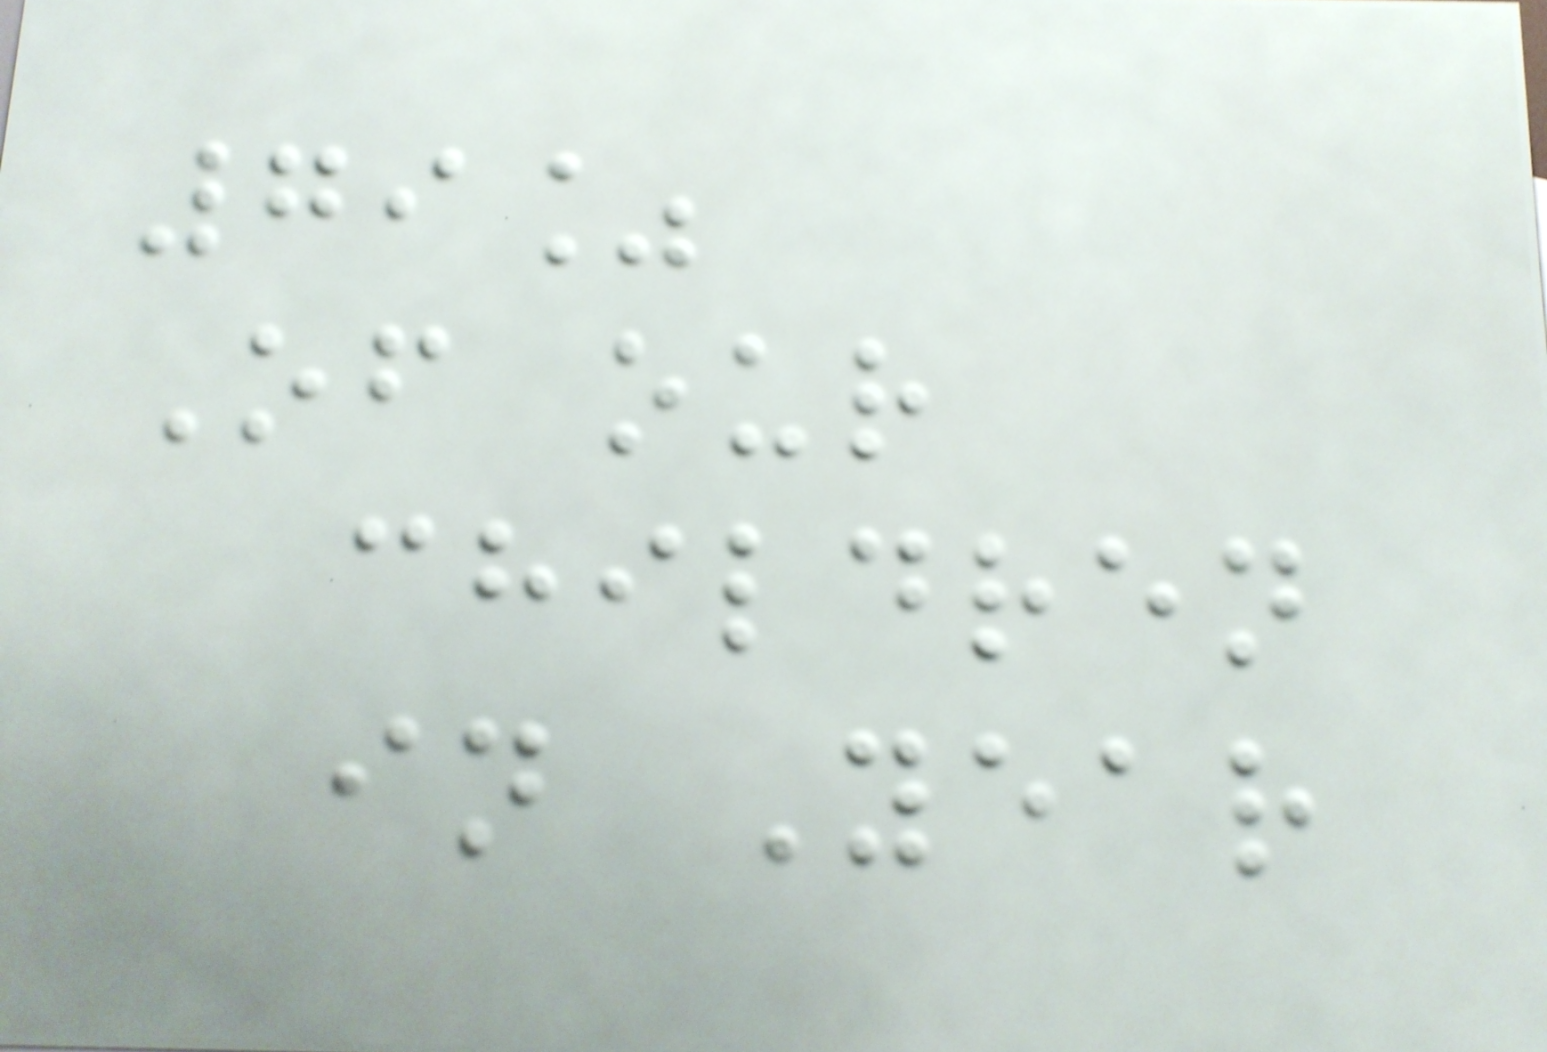79%
Of our
children
in Year
